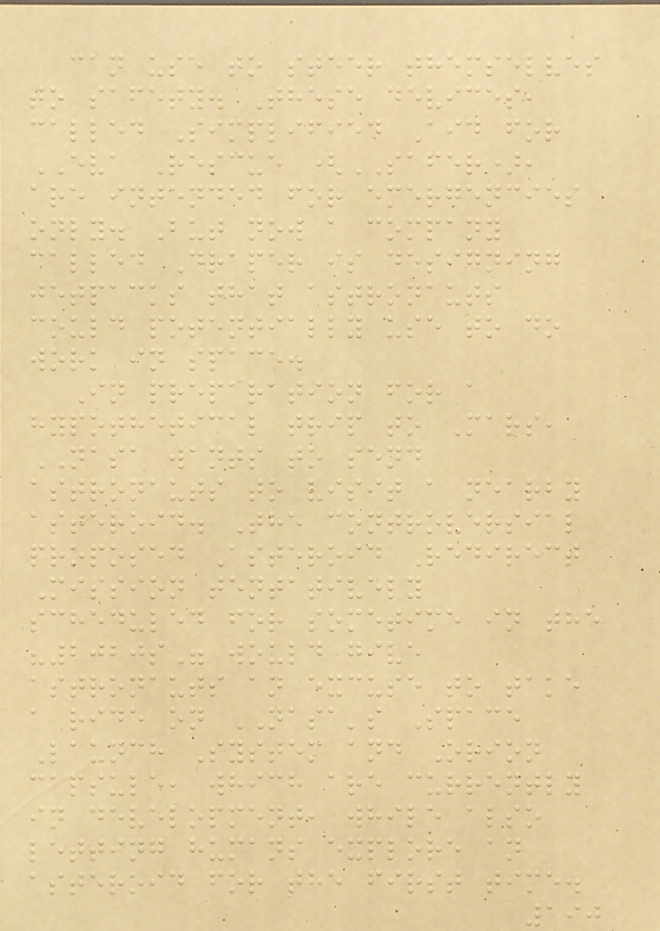can use to steer themselves
to safety. These devices,
called Simplified Aid for
EVA Rescue (SAFER),
are intended for emergencies
only. But now a company
called Draper is designing
jetpacks that astronauts
could potentially use to do
work in space.
In preparation for a
hypothetical trip to Mars,
NASA wants to send
astronauts to visit a nearby
asteroid. The controversial
proposed Asteroid Redirect
Mission tentatively
scheduled for sometime in the
"2020s" would give
astronauts an excuse to take
a ride on NASA's Space
Launch System and Orion
capsule, which are currently
in development, while also
letting humans explore an
asteroid for the first time.
190
